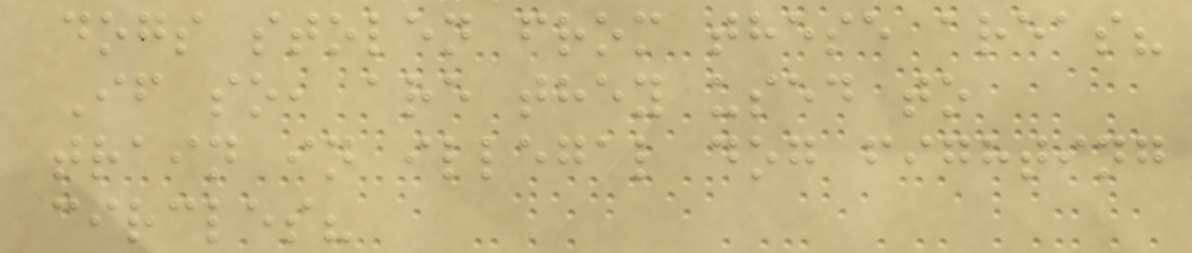dogs stolen from these areas?
If so, are they used to
train in illegal dog fighting
circles?
